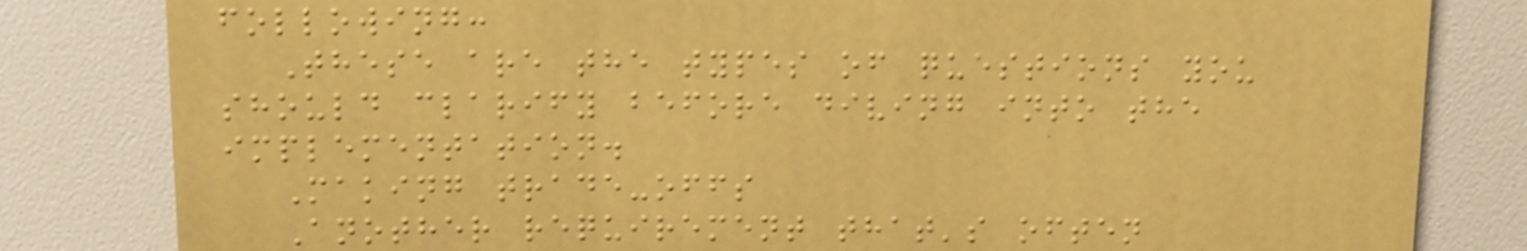following:
These are the types of questions you
should clarify before diving into the
implementation.
Making trade-offs
Another requirement that's often
